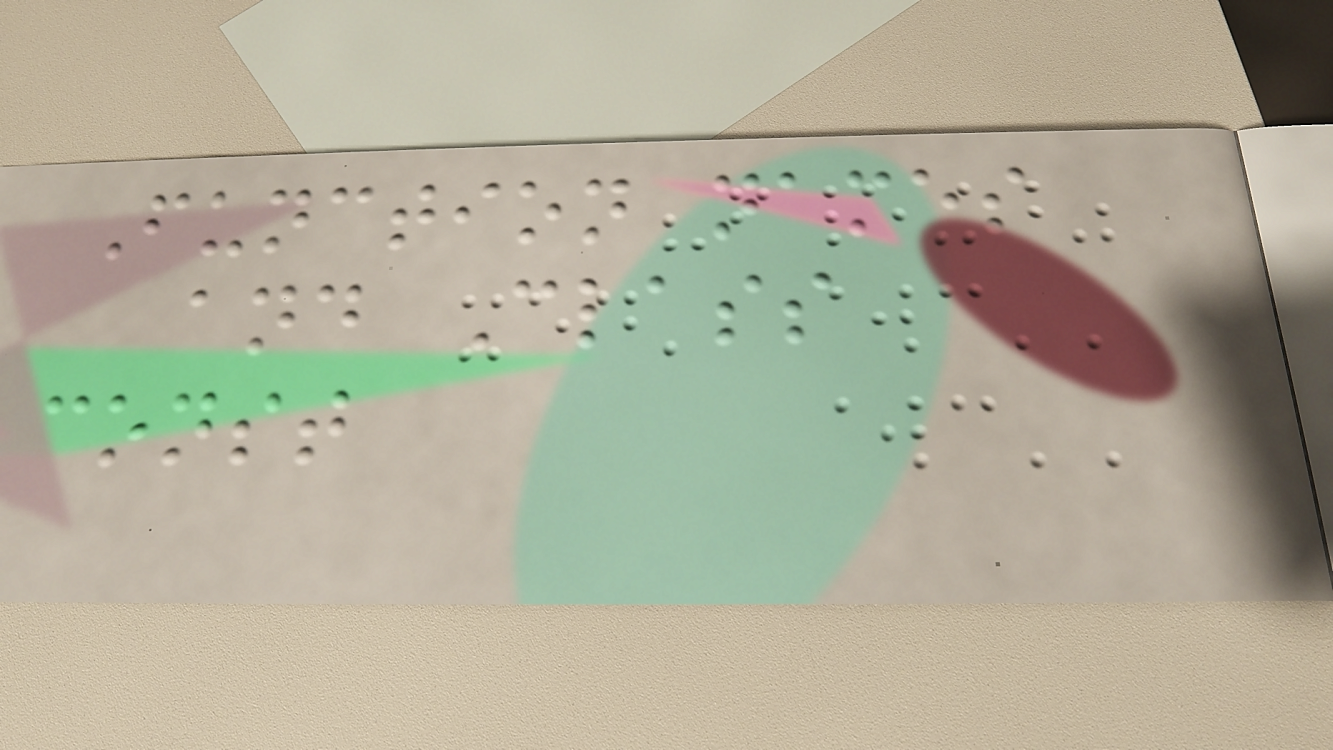Function names
and Class
const
